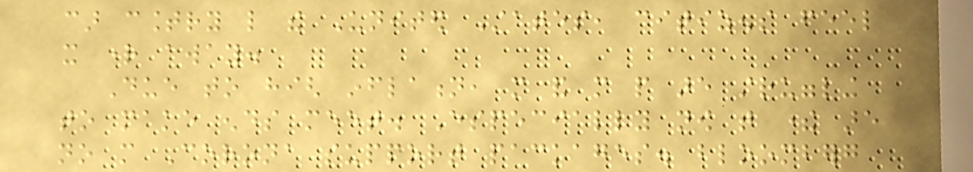car country like the United States, citizens feel
it right away.
Due to high inflation, more and more people are struggling
to make ends meet. Especially now that there are
no more Corona support packages. bloomberg
